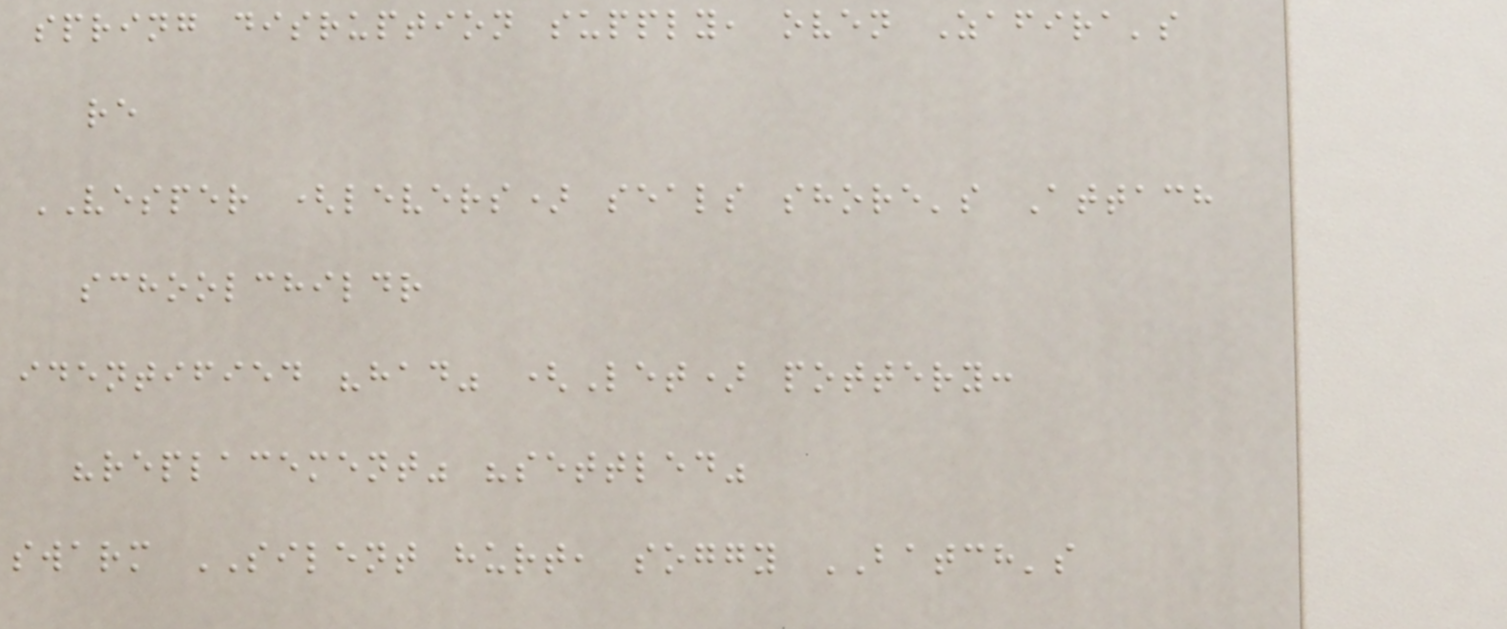spring disruption supply, oven Zafira's
re
VESPER (levers) seals shore's Attach
schoolchildr
identified "had" (Let) pottery:
"replacement" "settled"
swarm SILENT hurt, soggy BATCH's
